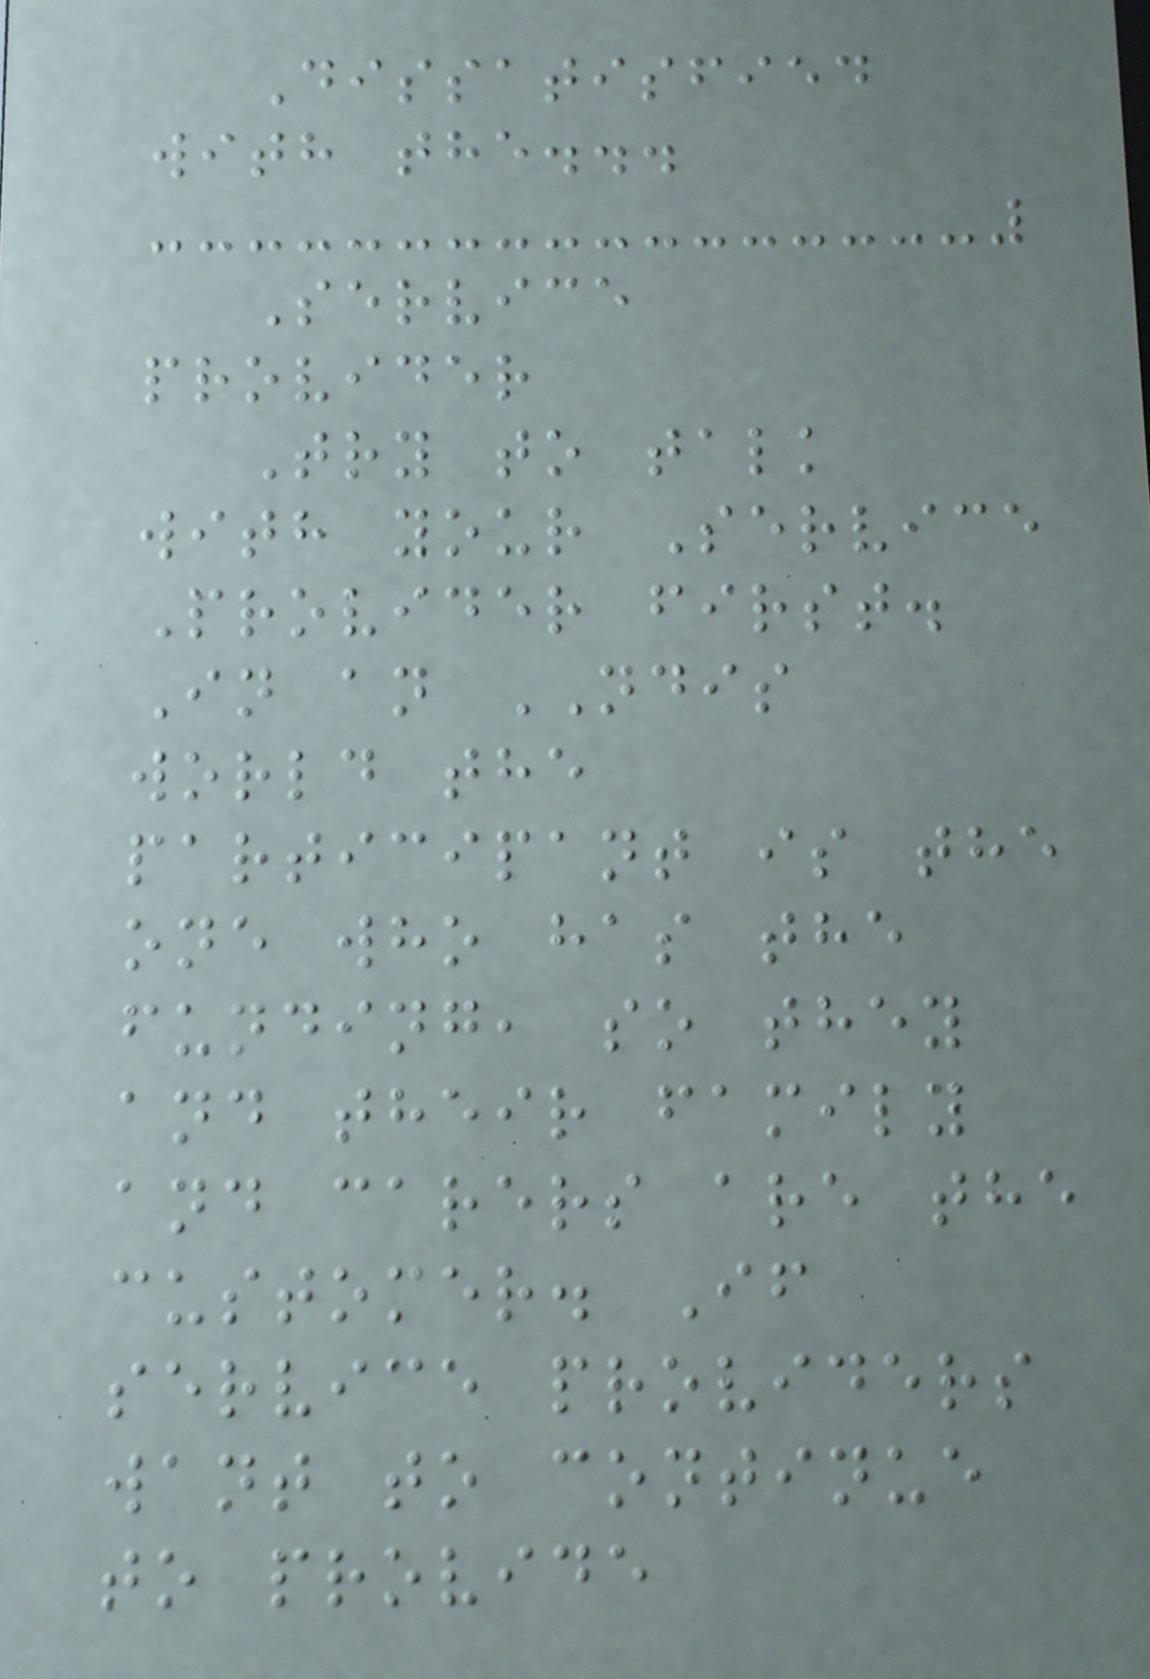Dissatisfied
with the...
Service
provider
Try to talk
with your Service
Provider first.
In an NDIS
world the
participant is the
one who has the
funding, so they
and their family
and carers are the
customer. If
service providers
want to continue
to provide
